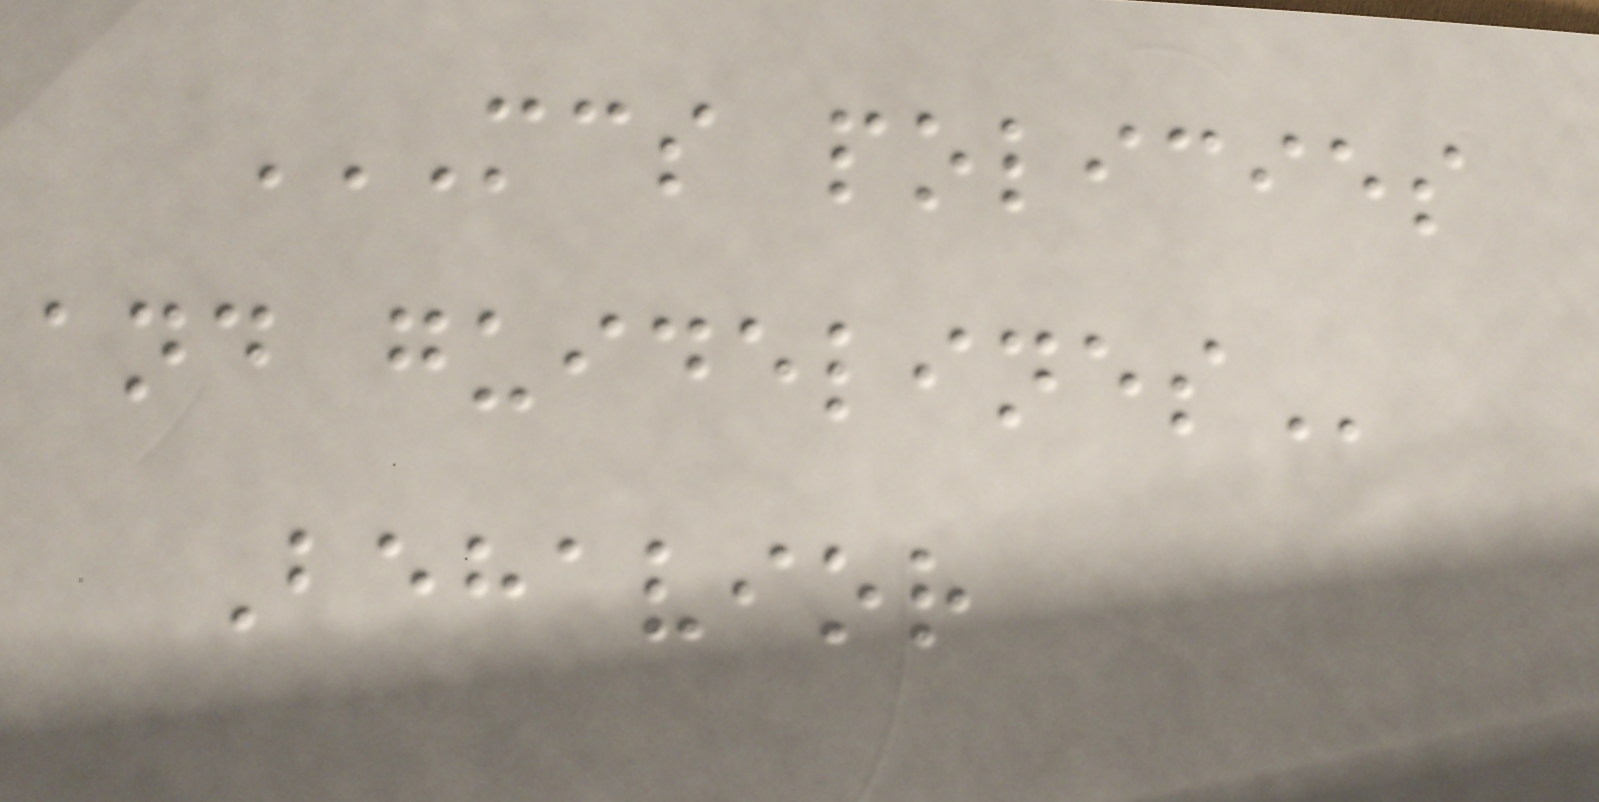MCS POLICIES
AND GUIDELINES
Behavior
